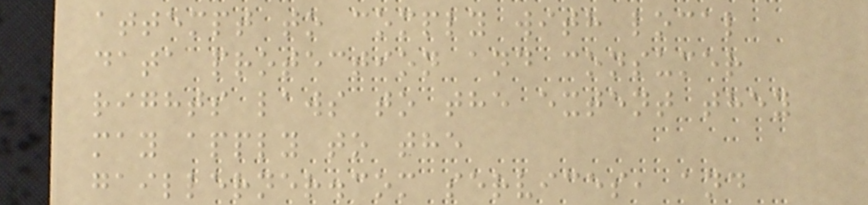attempt to comply with local
data protection and consumer
rights laws to the extent they
may apply to the
gaillerner.com services, and
